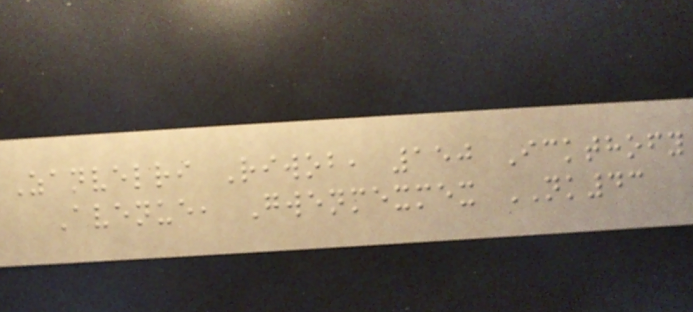Zanvelri Riwob, 150 Ickthofy
Avenue, Gwenmexmex NK43
